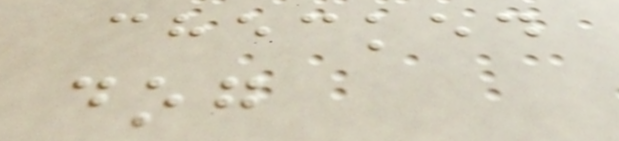checked
dog
